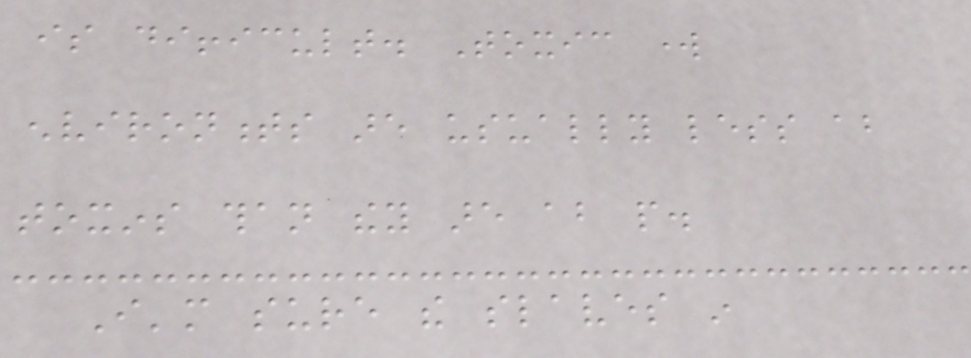is difficult. Toxic work
environments are usually less about
toxins than they are about people.
I'm sure the slaves in
